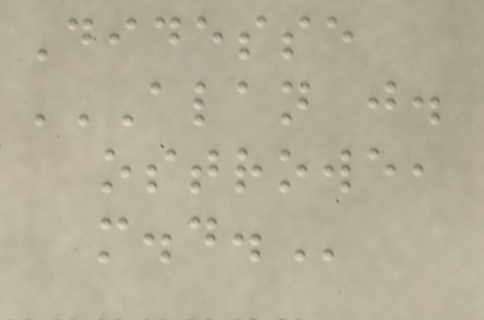Didesse
ALAN J.
OSTROWE,
M.D.
